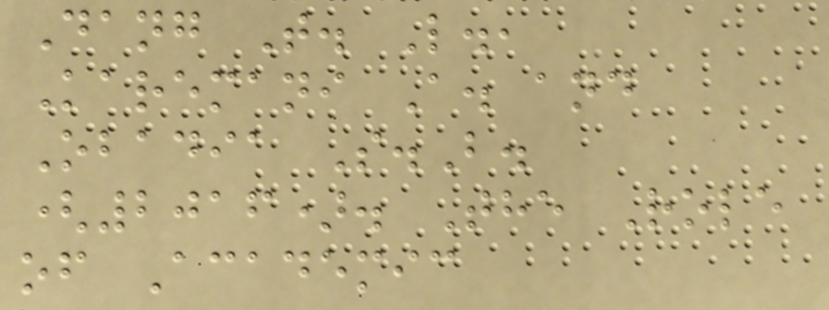Dang T. L.,
Karemani A. and
Obadia S.B.
(2016). The Role
of Academic
